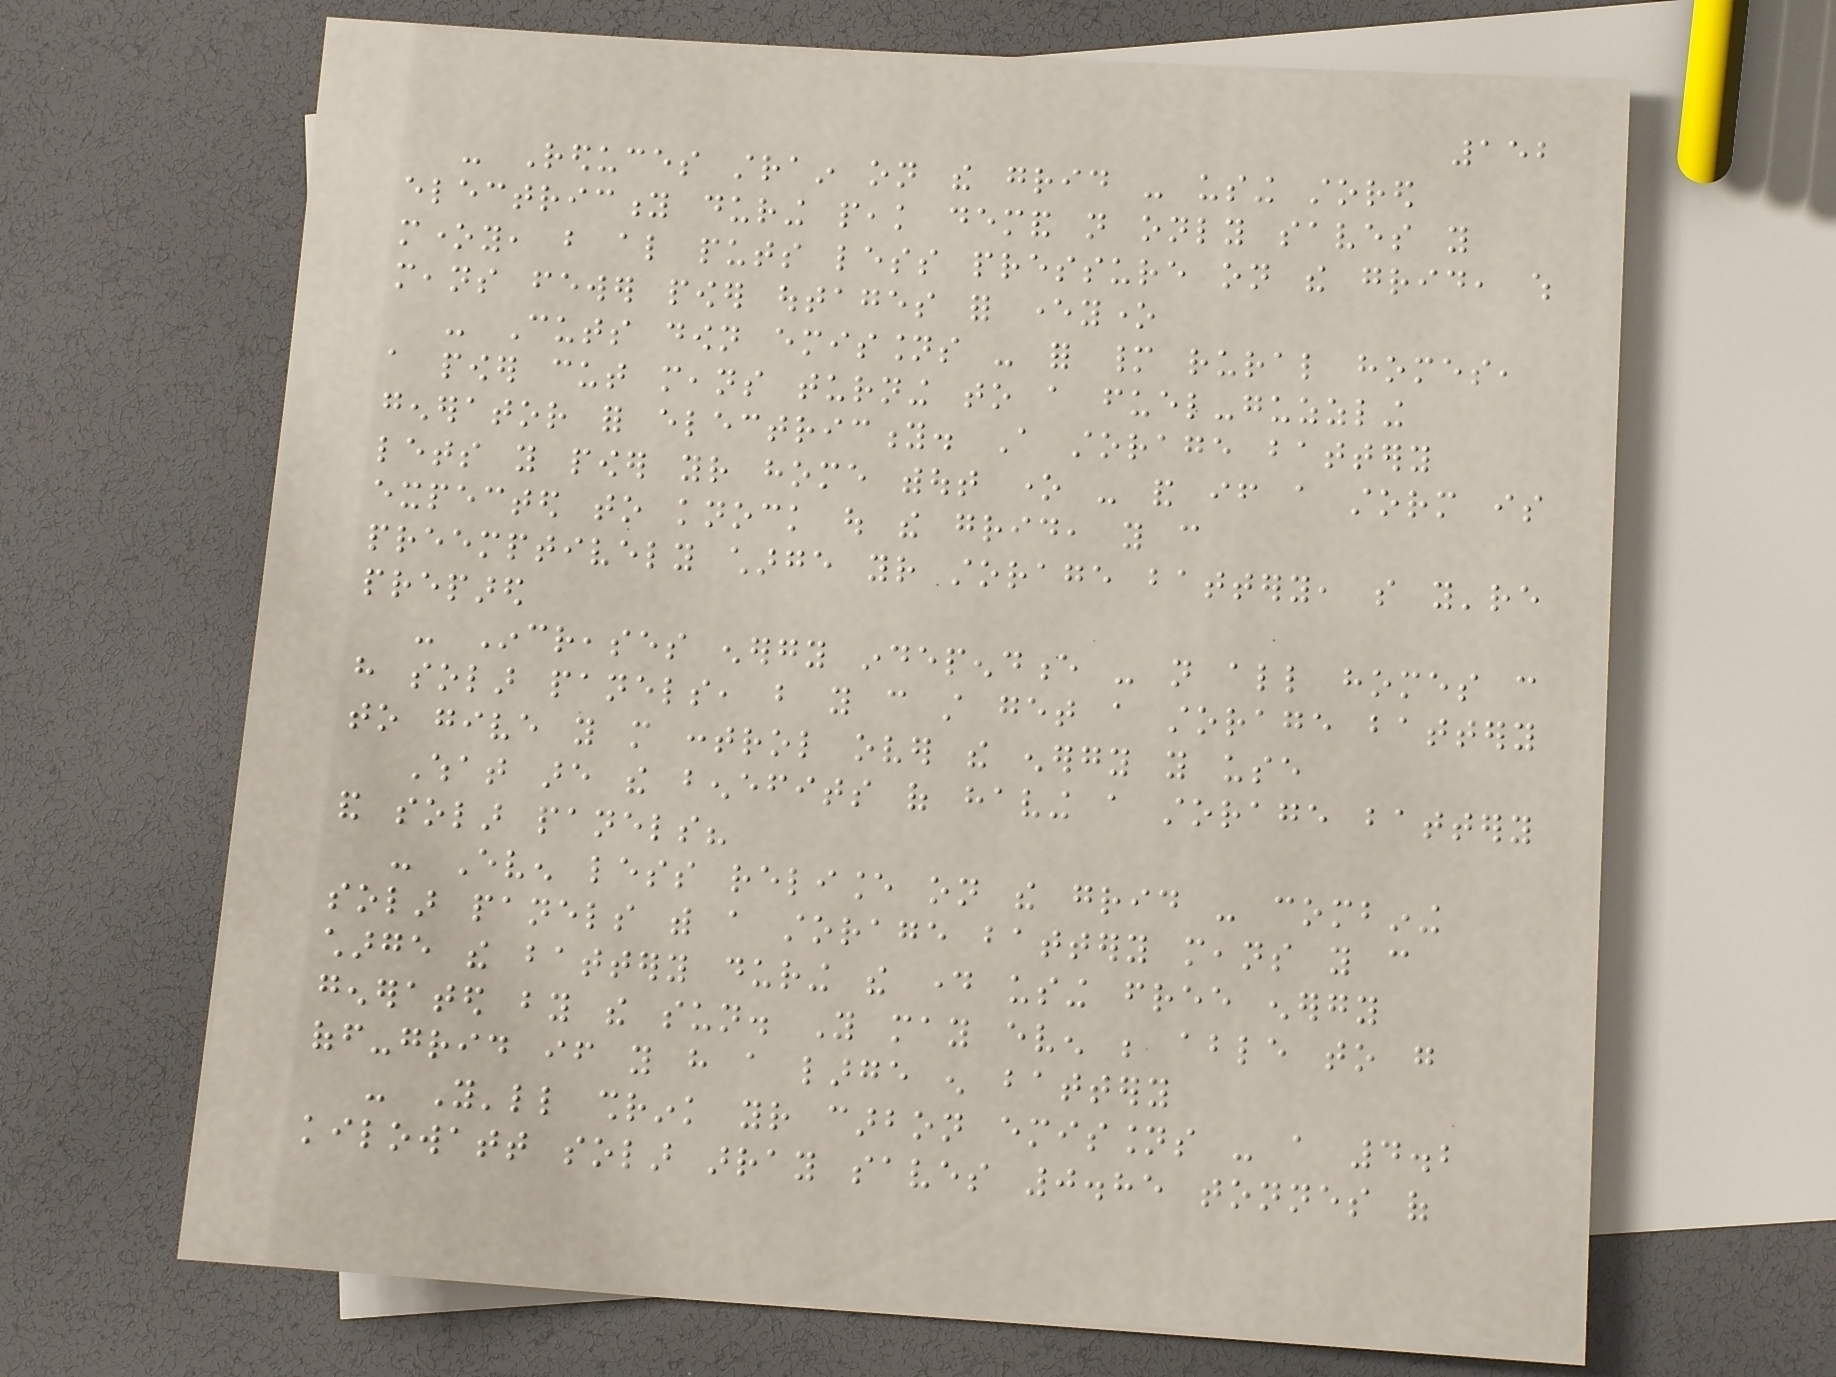152
- Reduces strain on the grid - using stored
electricity during peak demand not only saves you
money, but also puts less pressure on the grid, which
means fewer power outages for everyone
- Cuts down emissions - for many rural homes,
a power cut means turning to a fuel-guzzling
generator for electricity. A storage battery
lets you power your home without one - and if a storm is
expected to knock out the grid, you can
preemptively charge your storage battery, so you're
prepared
- Increases energy independence - not all homes can
have solar panels, but you can still get a storage battery
to give you more control over the energy you use
What are the benefits of having a storage battery
and solar panels?
- Even less reliance on the grid - combining
solar panels with a storage battery means you can
charge the battery during the day using free energy
generated by the sun. You may even be able to go
off-grid if you have a large enough battery
- You'll shrink your carbon emissions - a 4.2
kilowatt solar array saves 0.85 tonnes of
